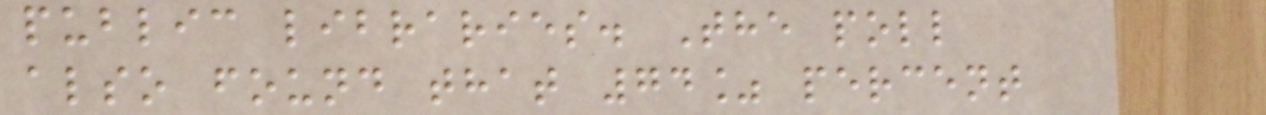public libraries. The poll
also found that 74% percent
